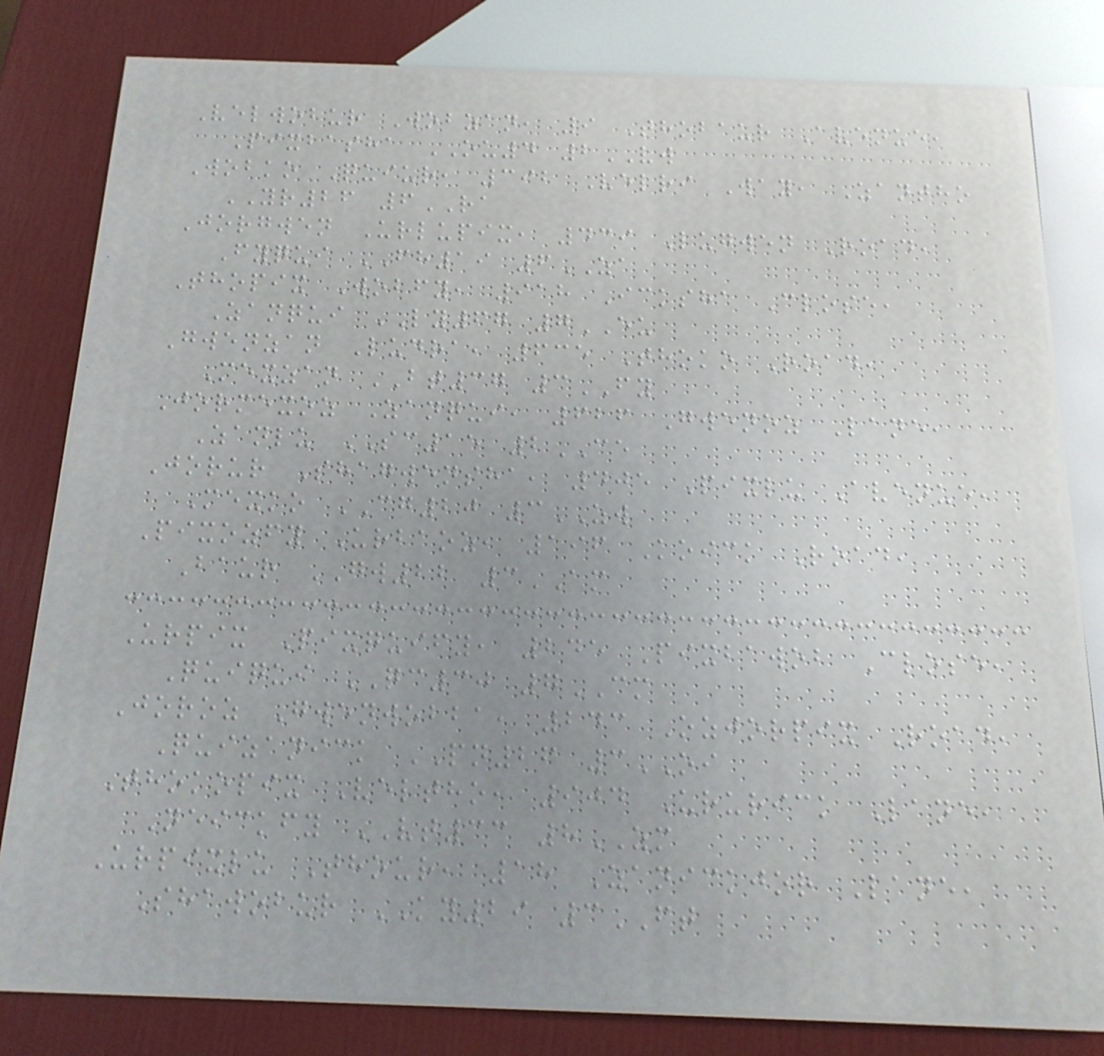Velwobur Wobzan, 9 Thobaur Avenue,
Pixbasha OU4 2VW
Wobko Quiur, 392 Velri Way, Zantho
YR26 6RA
Jorgwen Urlupix, 439 Lugwen Road,
Fyqui FH19 6ZA
Thopix Wobfy, 918 Icksha Close,
Zanqui LY67 7EU
Gwenzan Ludra, 635 Thoko Road,
Mexzan BT37 3FY
Jormexoz Zanqui, 626 Gwenoz Lane,
Zanlu SC15 2CE
Jorur Shagwensha, 405 Pixlu Avenue,
Mexko CG20 3ZW
Pixozfy Urbaoz, 196 Koick Road,
Baur GW22 3AM
Urpix Pixquify, 245 Pixbawob Close,
Quiqui QC30 7CM
Joroz Gwenwobba, 243 Ozjorpix Road,
Quizanick PN26 3OI
Thokopix Veltho, 904 Ururick Lane,
Neickfy VT33 8ZM
Urpixlu Thour, 18 Zanickjor Lane,
Shawobur KY29 3FT
